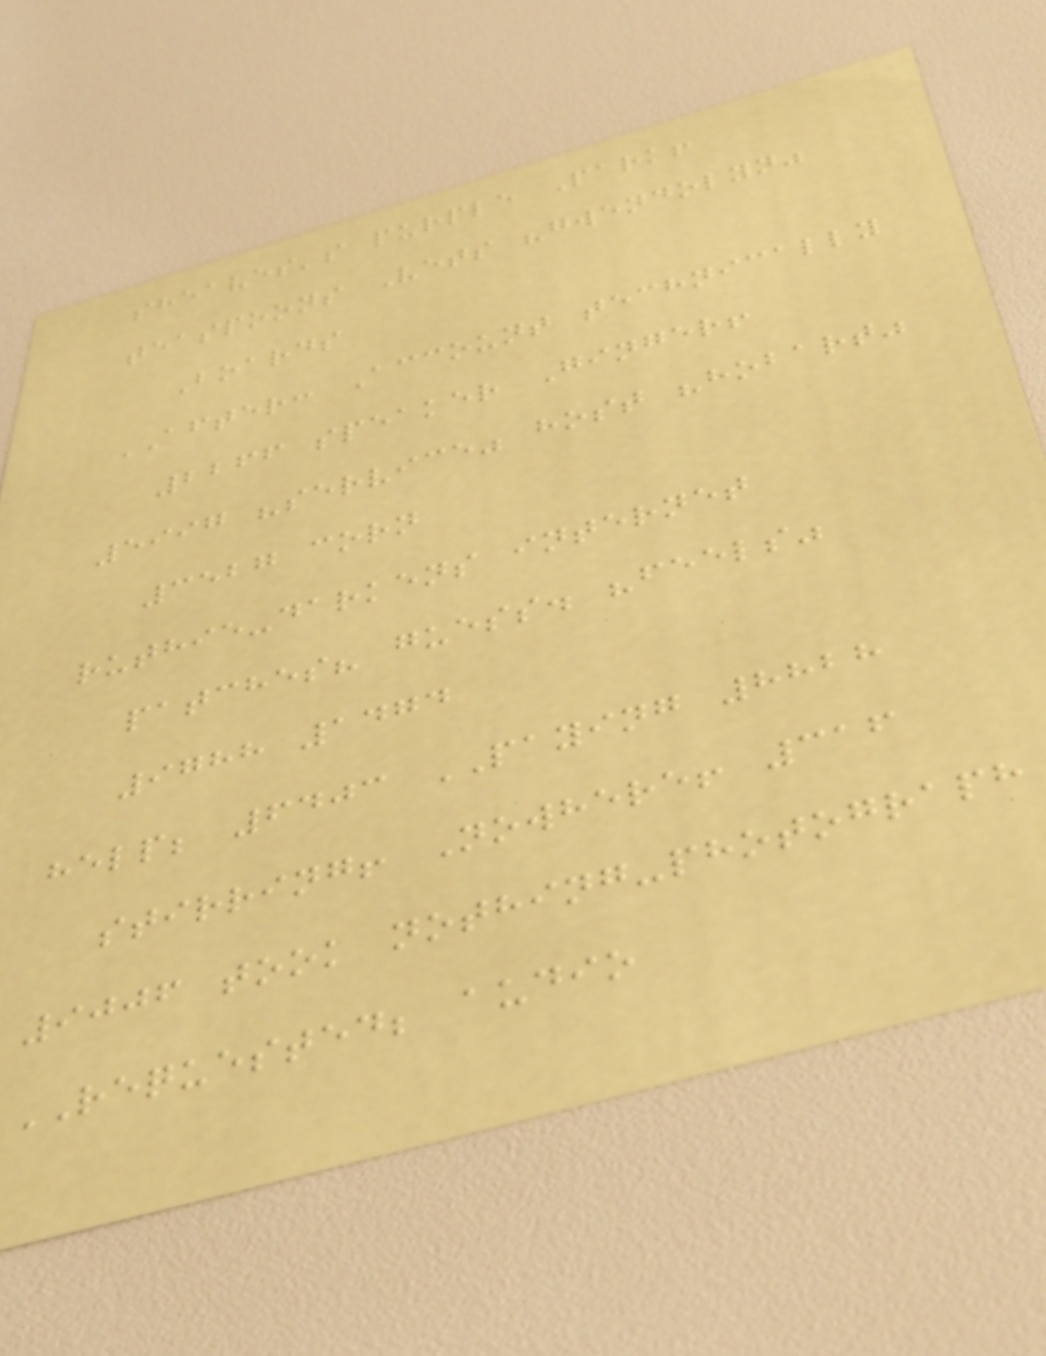sheaves's purple Park!
teaspoons Vets "gwendolyn"
Boards
AFTER: Account technically
2266 speaker Ginger!
5997 "service" host "hobart"
3527 corn
ruthie-darkens internet
patches? guess. "feels"
9788 1474
help; 6403 PAYING 8828
stirring! Nowhere! 316
9006 took nothing-photograph
REQUESTED; audio
